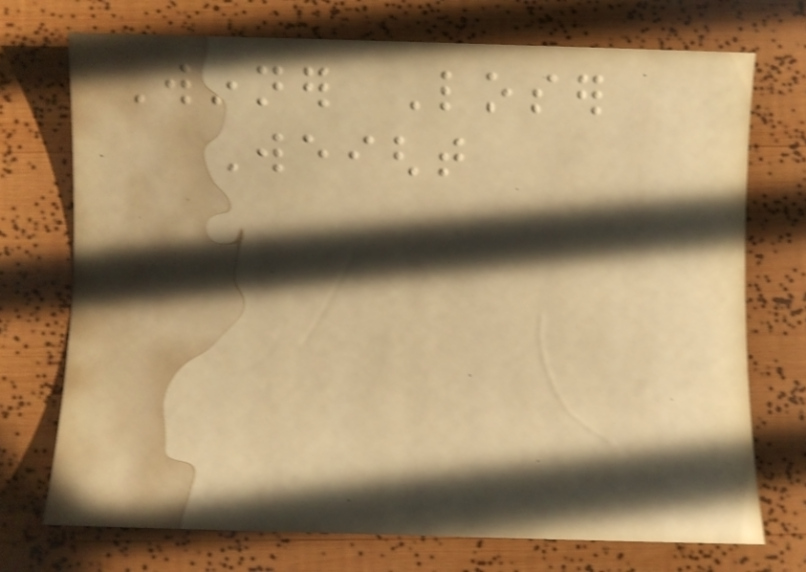Winner Loser
Weight
